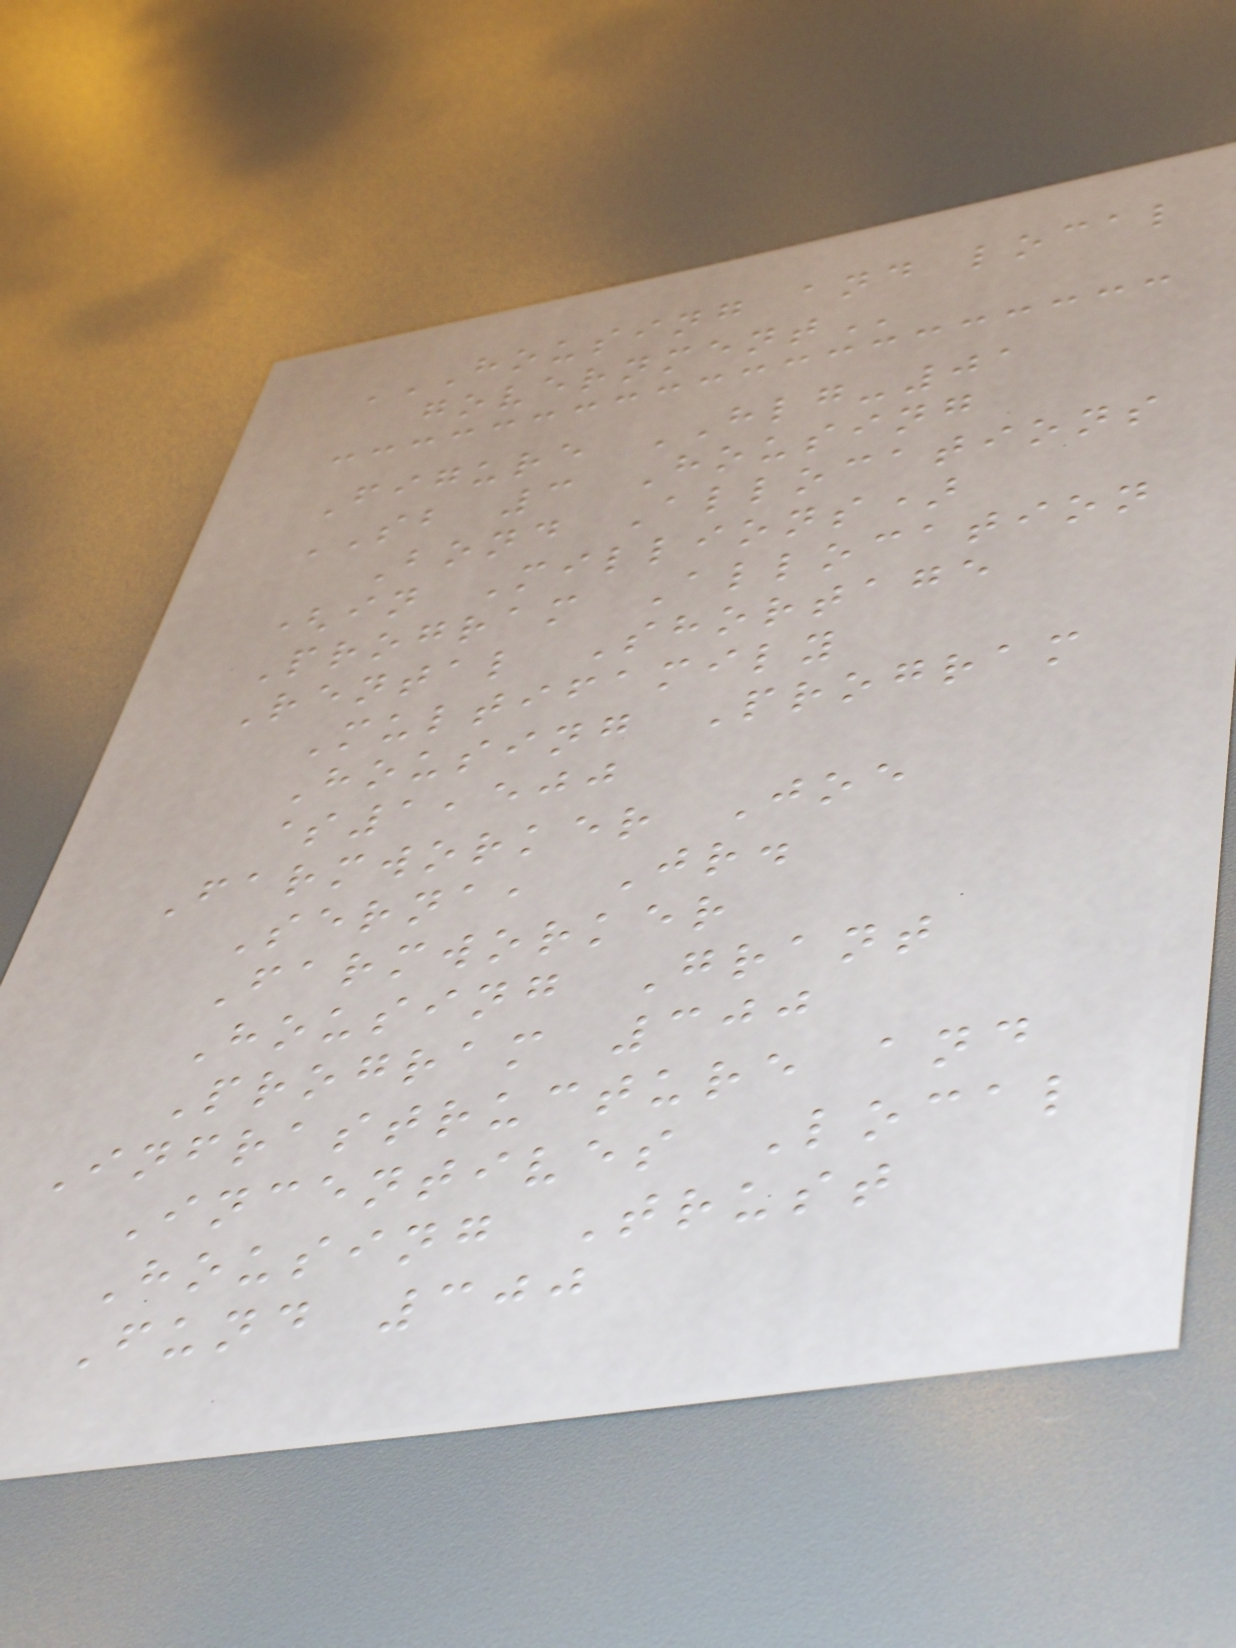HOUSING AND LOCAL
GOVERNMENT
Figure HLG-01
SB 3 Housing
Bond Allocations
(in Millions)
Program Allocation
Rental Shortage
Multifamily
Housing Program
$1,500
Farmworker Joe
Serna, Jr.
Farmworker
Housing Grant
Program 300
Infrastructure and
Incentives Local
Housing Trust
Fund 300
